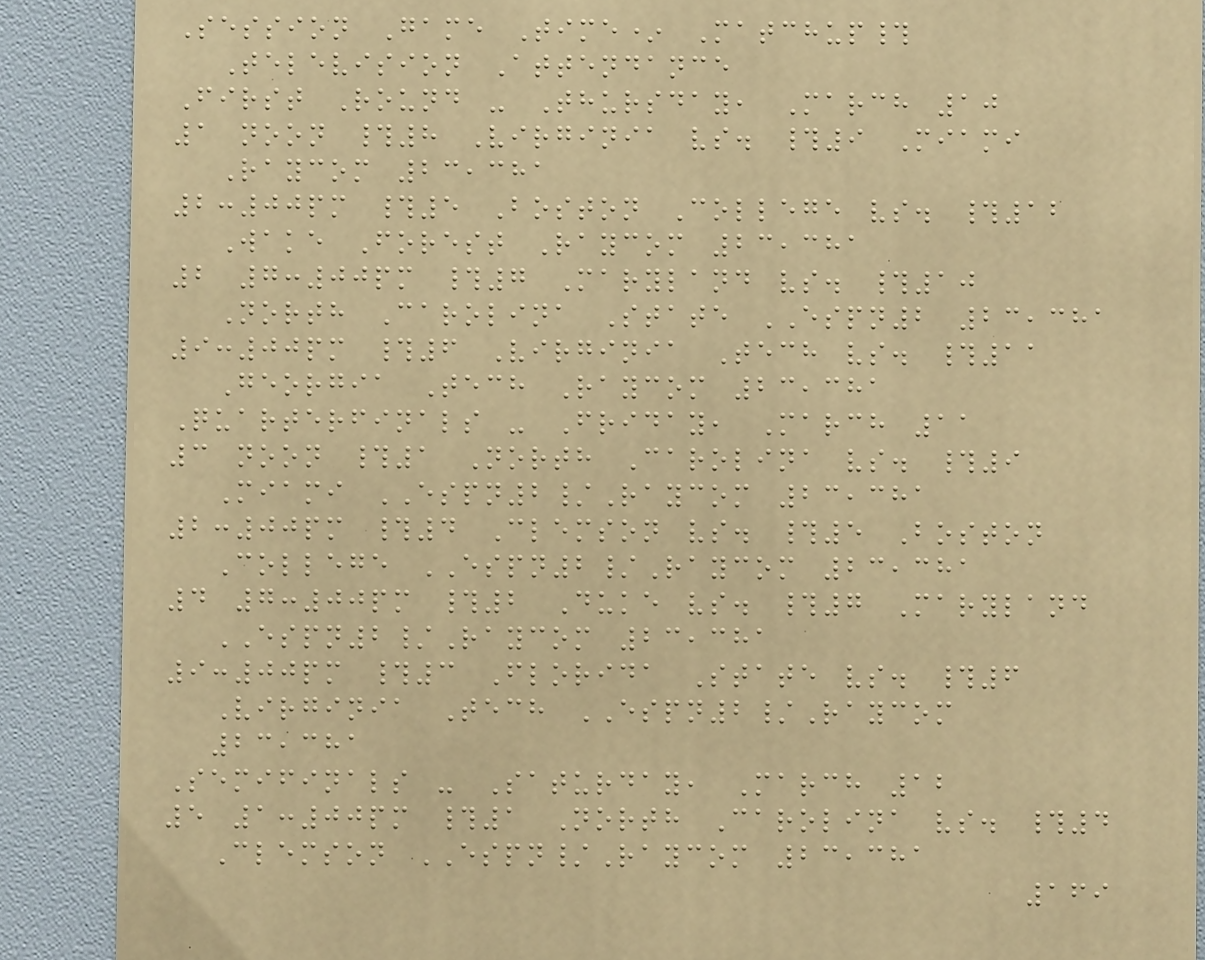Session Game Time* Matchup#
Television Attendance
First Round - Thursday, March 10
1 noon #8 Virginia vs. #9 Miami
Raycom 23,381
2:00pm #5 Boston College vs. #12
Wake Forest Raycom 23,381
2 7:00pm #7 Maryland vs. #10
North Carolina State ESPN2 23,381
9:00pm #6 Virginia Tech vs. #11
Georgia Tech Raycom 23,381
Quarterfinals - Friday, March 11
3 noon #1 North Carolina vs. #9
Miami ESPN2/Raycom 23,381
2:00pm #4 Clemson vs. #5 Boston
College ESPN2/Raycom 23,381
4 7:00pm #2 Duke vs. #7 Maryland
ESPN2/Raycom 23,381
9:00pm #3 Florida State vs. #6
Virginia Tech ESPN2/Raycom
23,381
Semifinals - Saturday, March 12
5 1:00pm #1 North Carolina vs. #4
Clemson ESPN/Raycom 23,381
169
